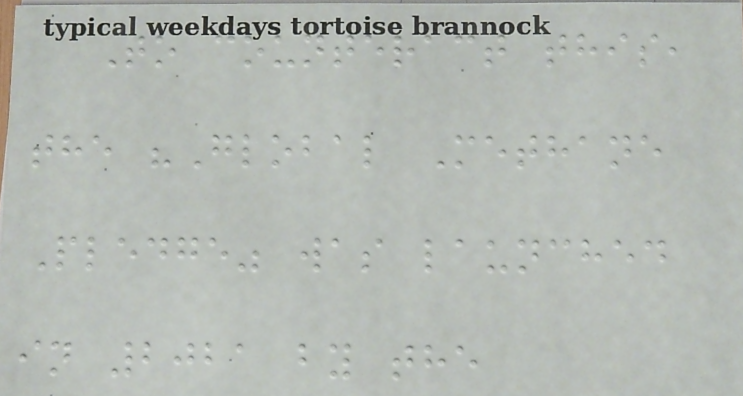To counteract this,
the "Global Methane
Pledge" was launched
in 2021 by the
